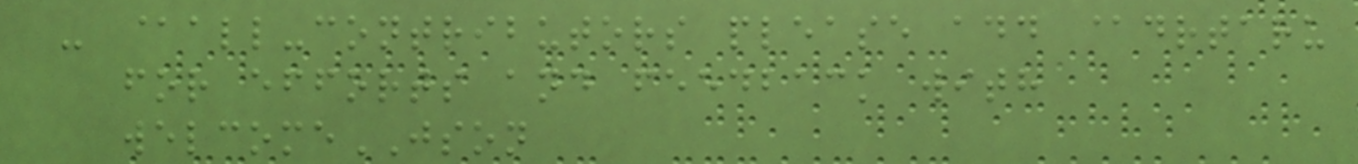- @all-contributors please add @drtaru
for efforts and feedback with
welcomeJSON
